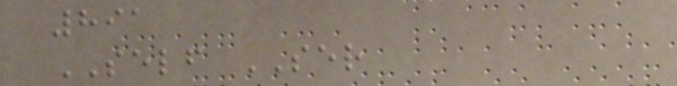891
SELF SER
